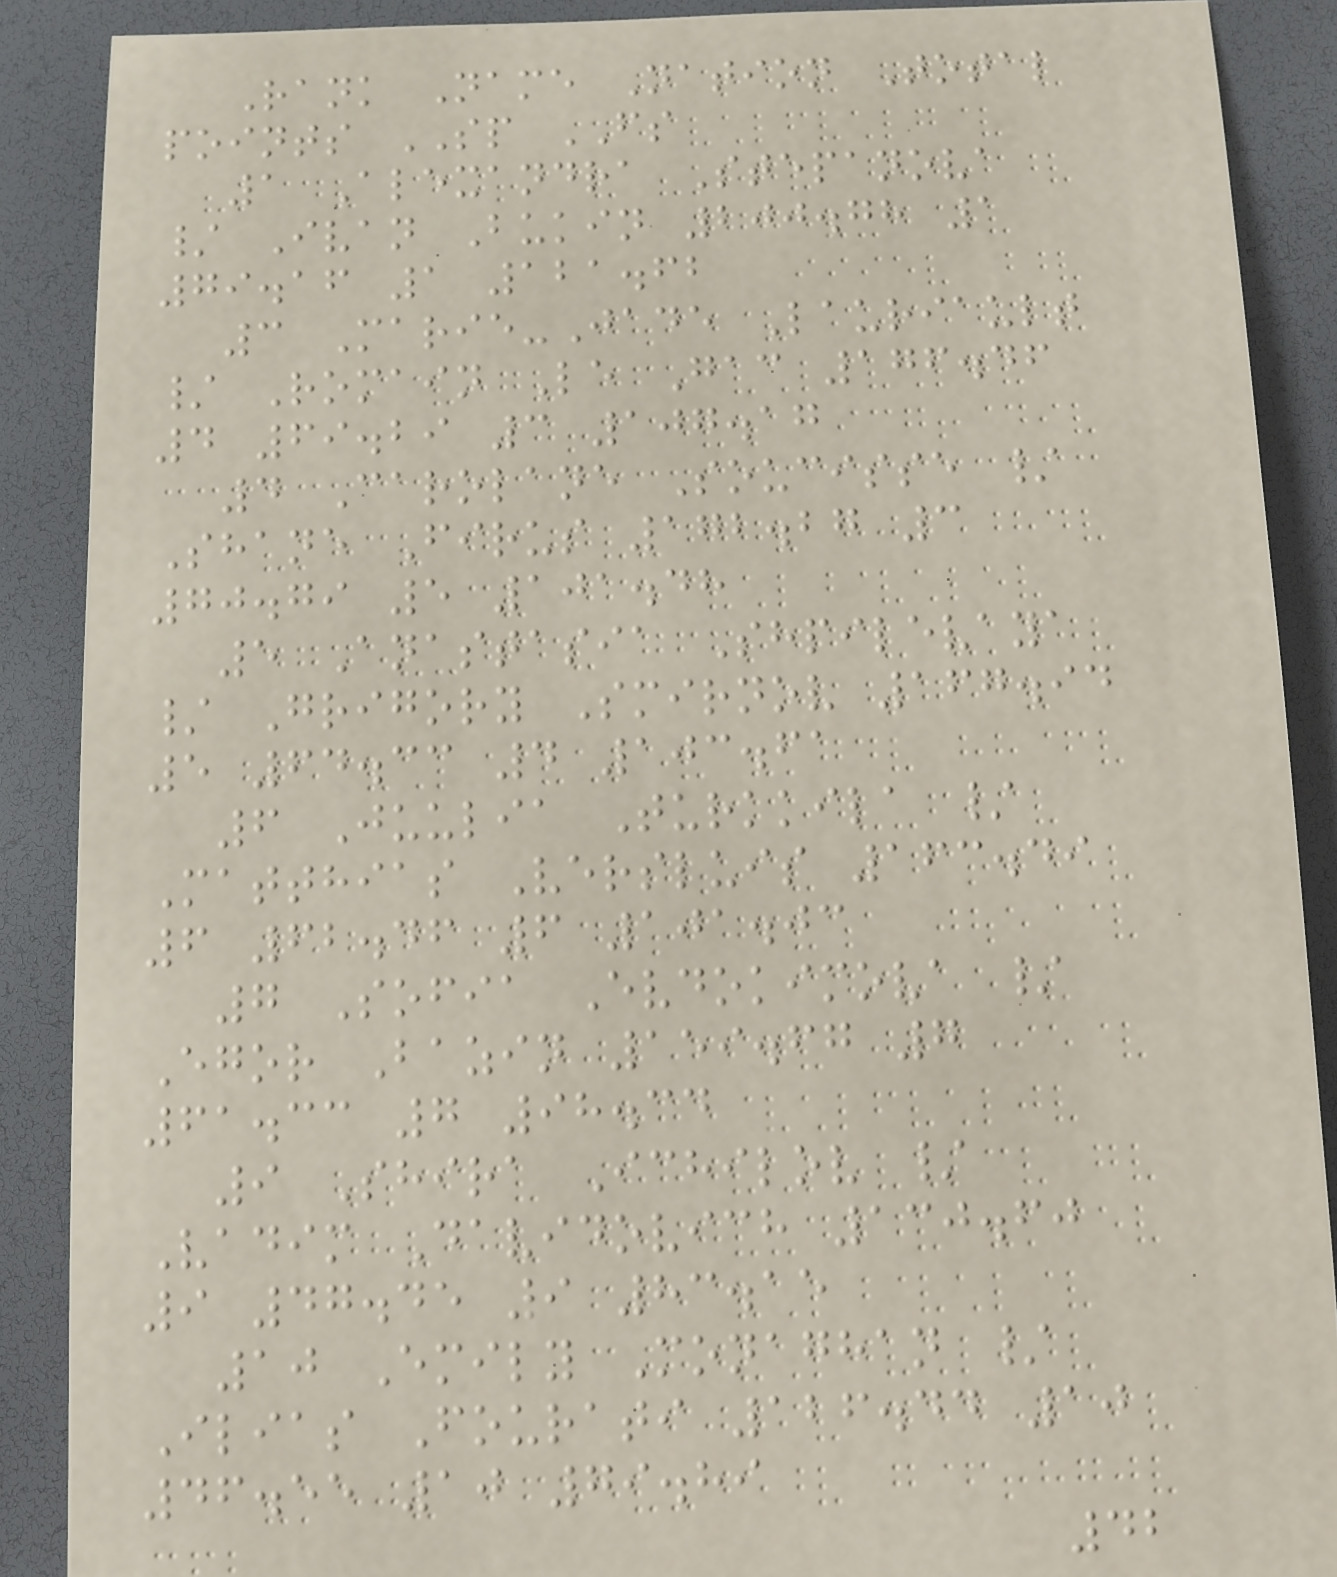Rank Name Nation Total
points SP FS
1 Alexandra Stepanova
/ Ivan Bukin 200.78 1
79.16 1 121.62
3 Marie-Jade Lauriault
/ Romain Le Gac 176.46
4 69.29 3 107.17
4 Carolane Soucisse /
Shane Firus 172.27 3
70.79 5 101.48
5 Anastasia Shpilevaya
/ Grigory Smirnov 167.94
5 64.33 4 103.61
6 Juulia Turkkila /
Matthias Versluis 163.49
6 62.46 6 101.03
7 Sofia Evdokimova /
Egor Bazin 159.67 7
61.33 7 98.34
9 Shira Ichilov /
Vadim Davidovich 130.60
9 47.45 9 83.15
10 Emily Monaghan /
Ilias Fourati 126.44 10
46.55 10 79.89
42
